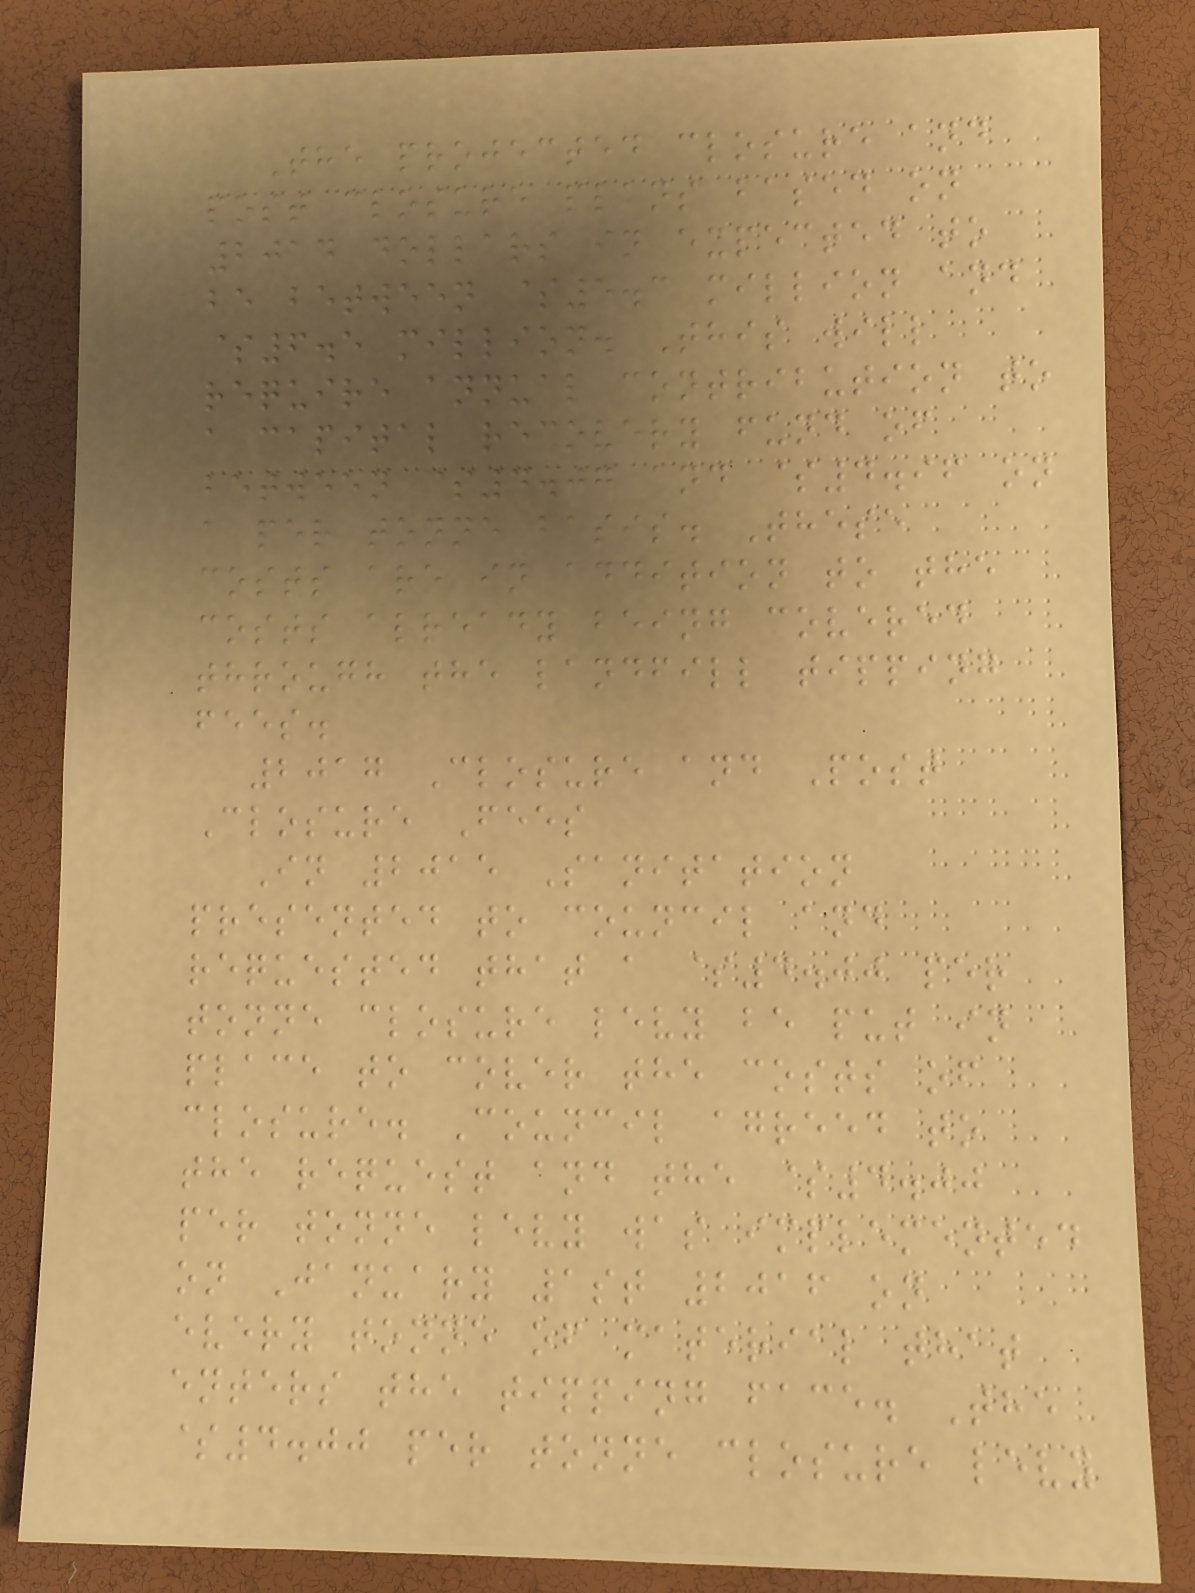The projected closure and
post closure plans based on
2014 dollars in expected to
be between $5.3 million and
$6.5 million. This will
require annual contribution to
a capital recovery fund of
between $4.07 and $4.96 on
a per tonne basis. These
costs are in addition to the
costs already being covered
through the landfill tipping
fees.
2017 Closure and Post
Closure Fees
In 2015 Sanitation
presented to council and
requested that a $4.00 per
tonne closure levy be put in
place to cover the costs of
closure. Council agreed to
the request and the $4.00
per tonne levy was implemented
on January 1st 2016 on
every tonne of material that
enters the tipping face. The
$4.00 per tonne closure levy
